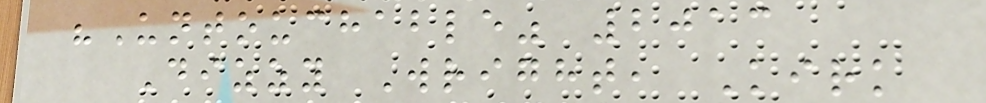"Untouchable" 2013
Dizzy Wright, Kirk
